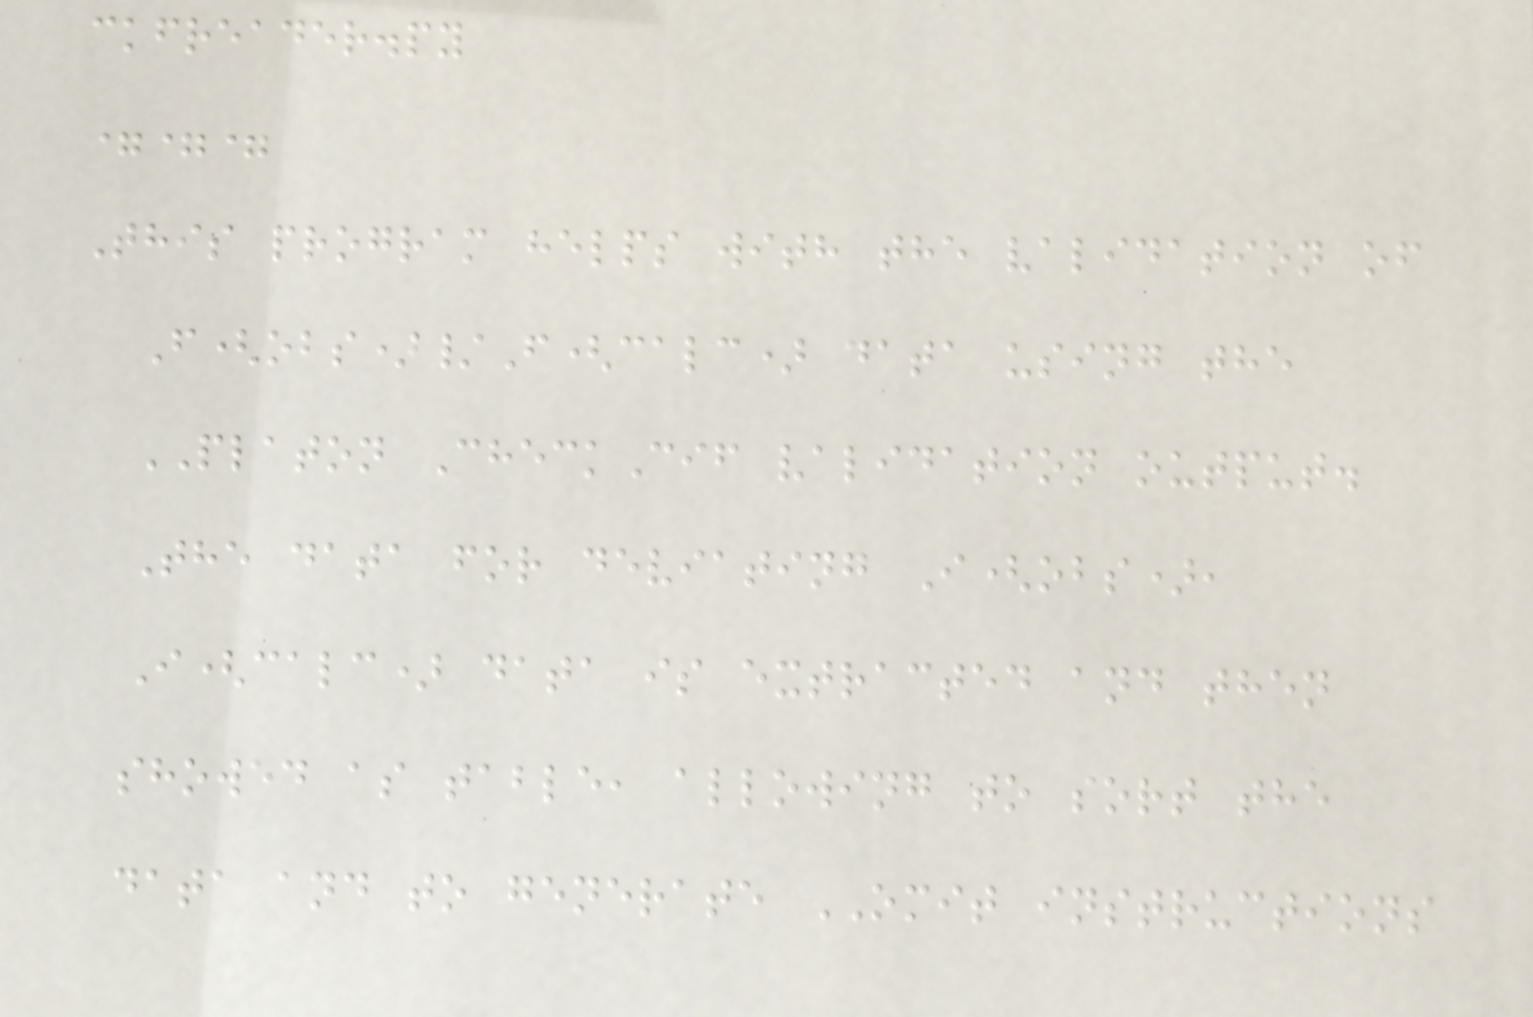ckfreader.py
===
This program helps with the validation of
F(obs)/F(calc) data using the
PLATON CheckCif validation output.
The data for deviating I(obs),
I(calc) data is extracted and then
showed as table, allowing to sort the
data and to generate OMIT instructions
